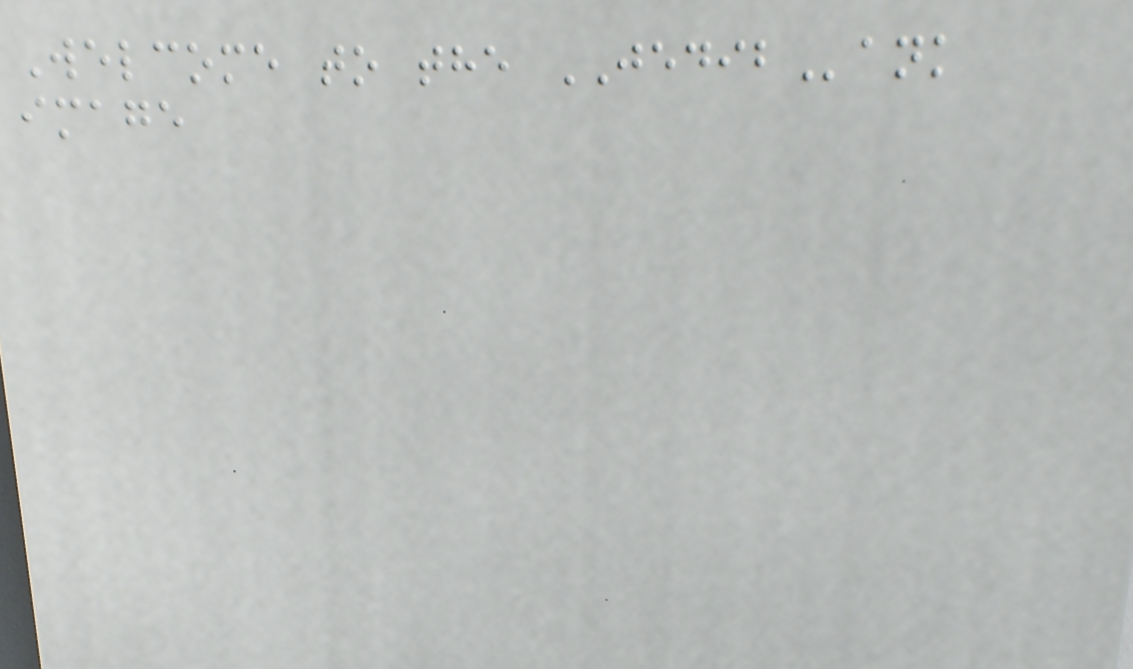Welcome to the JEDIBank
image
